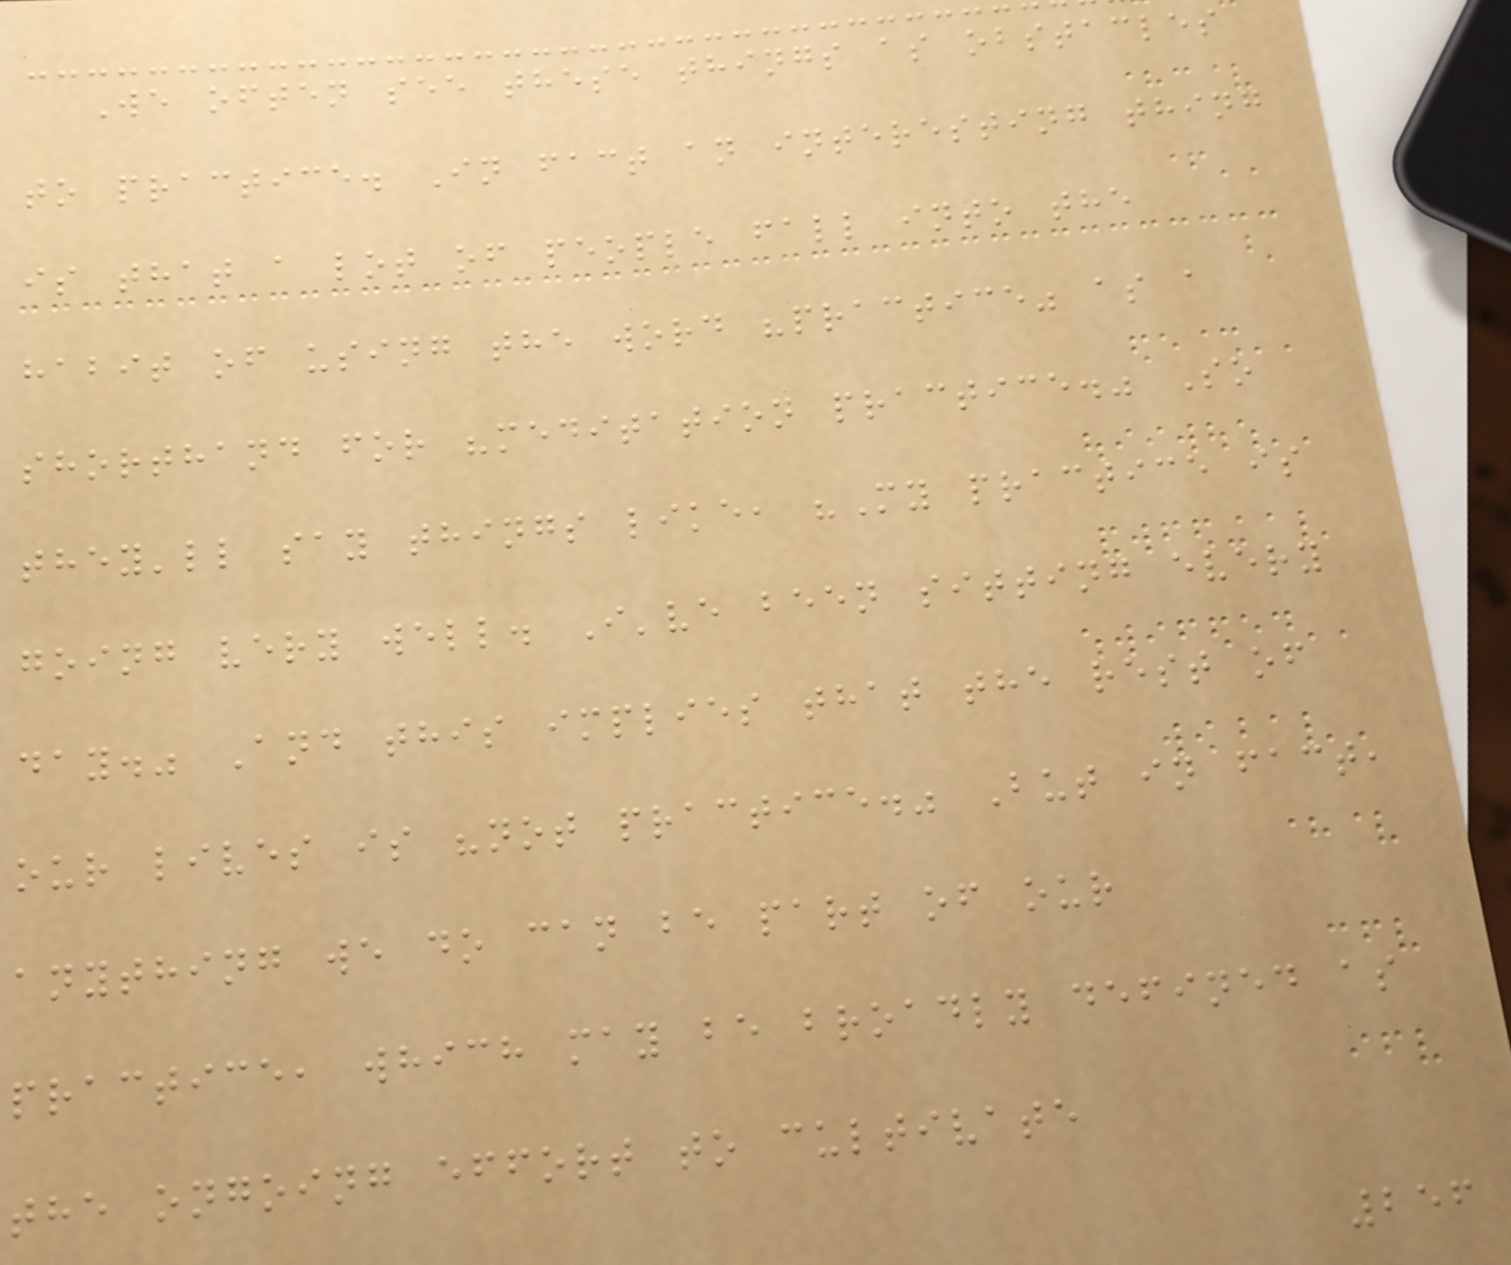We often see these things as obstacles
to practice. In fact an interesting thing
is that a lot of people fall into the
habit of using the word "practice" as a
shorthand for "meditation practice." So
they'll say things like, "My practice is
going very well. I've been sitting every
day." And this implies that the rest of
our lives is "not practice." But in fact,
anything we do can be part of our
practice, which may be broadly defined as
the ongoing effort to cultivate
256
